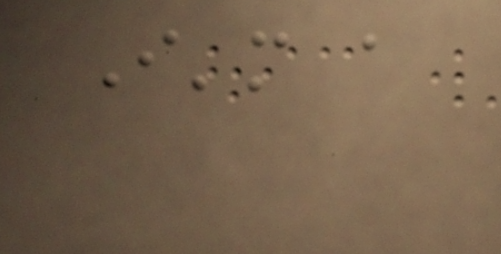I'm a
